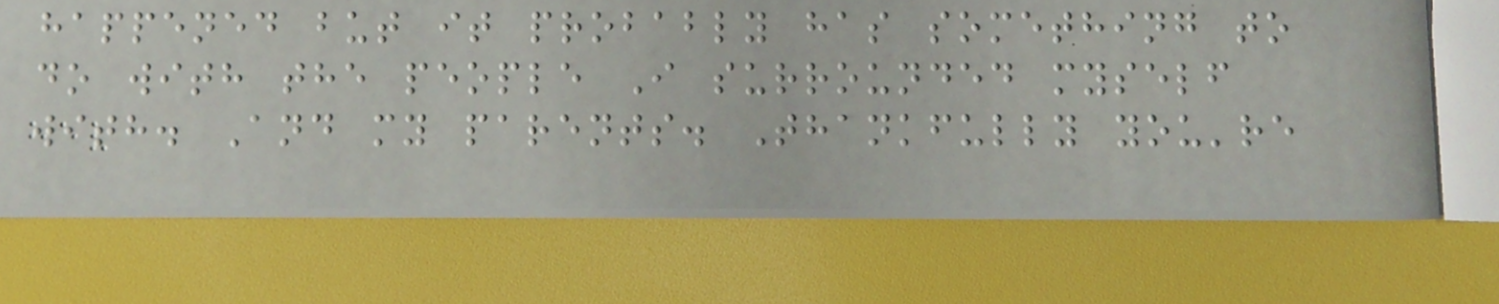happened but it probably has something to
do with the people I surrounded myself
with. And my parents. Thankfully you're
